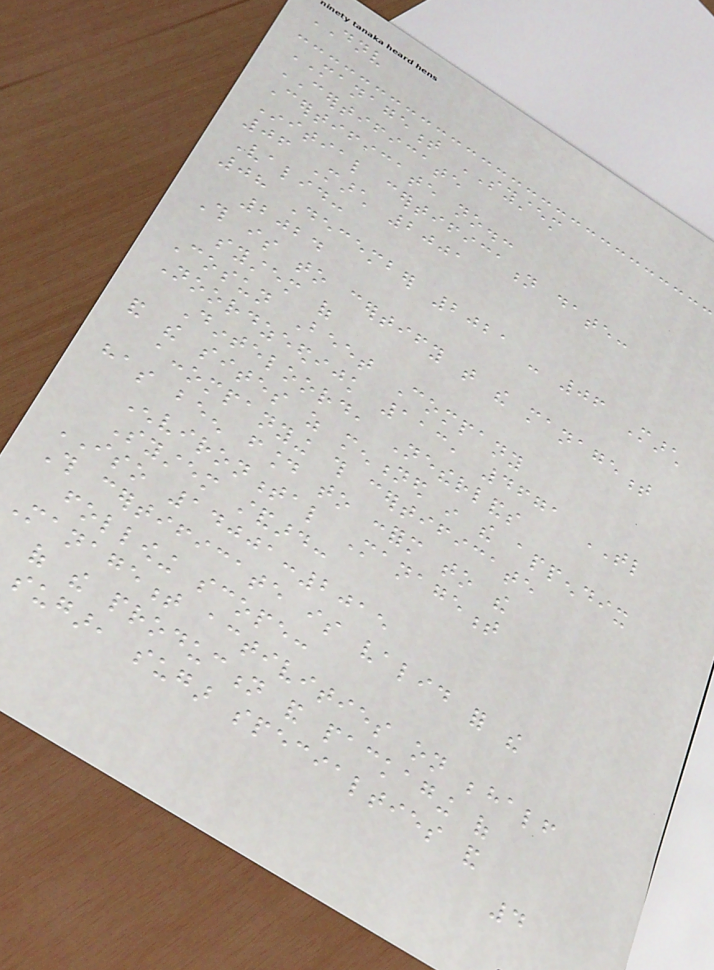DNV
MANAGEMENT SYSTEM
CERTIFICATE
Certificate no.:
Initial certification date:
06 March 2001
Valid:
08 December 2021 - 06 March
2024
This is to certify that the management
system of
Cosun Beet Company
Noordzeedijk 113, 4671 TL
Dinteloord, Netherlands
and the sites as mentioned in the appendix
accompanying this certificate
has been found to conform to the
Environmental Management
System standard:
ISO 14001:2015
This certificate is valid for the
following scope:
Management activities on behalf
of the production and packaging of
sugar, sugar specialties and
4
